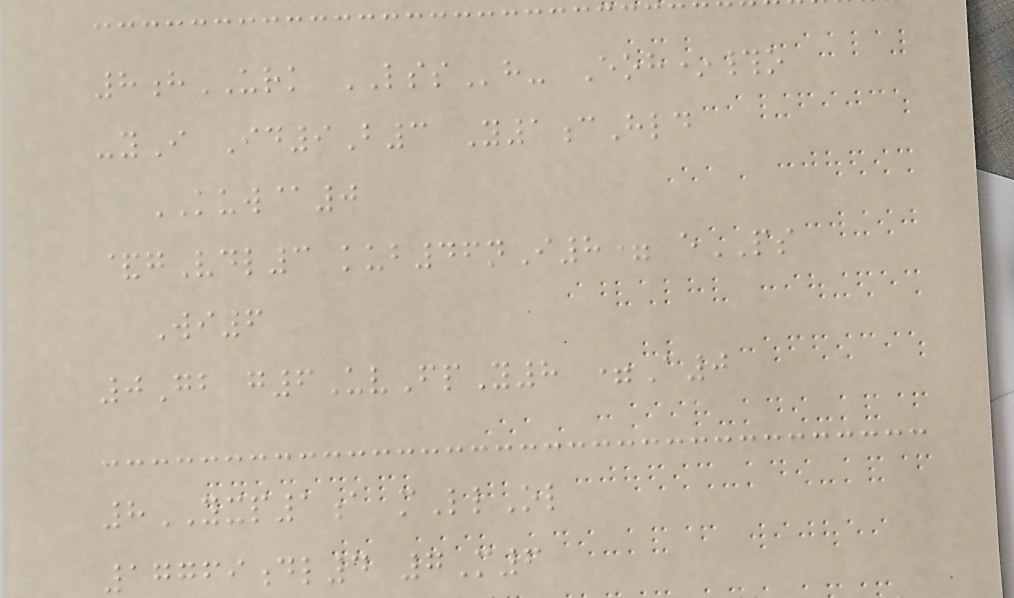8hURK LSSh- Eoh*#o
-yI Id9B3 Y1cHld
KUW@0
&gVdl3 kub46nI8= ePS
Wi6
0Gb g6UvFpY8 =A0
8YXP1a mLlOl
17769dl4 7M6
